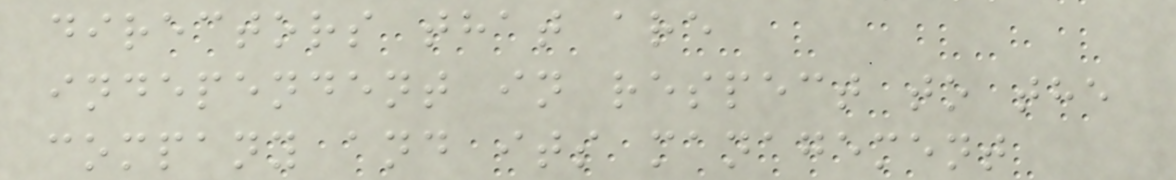directors that are
independent in respect to the
company and its management
